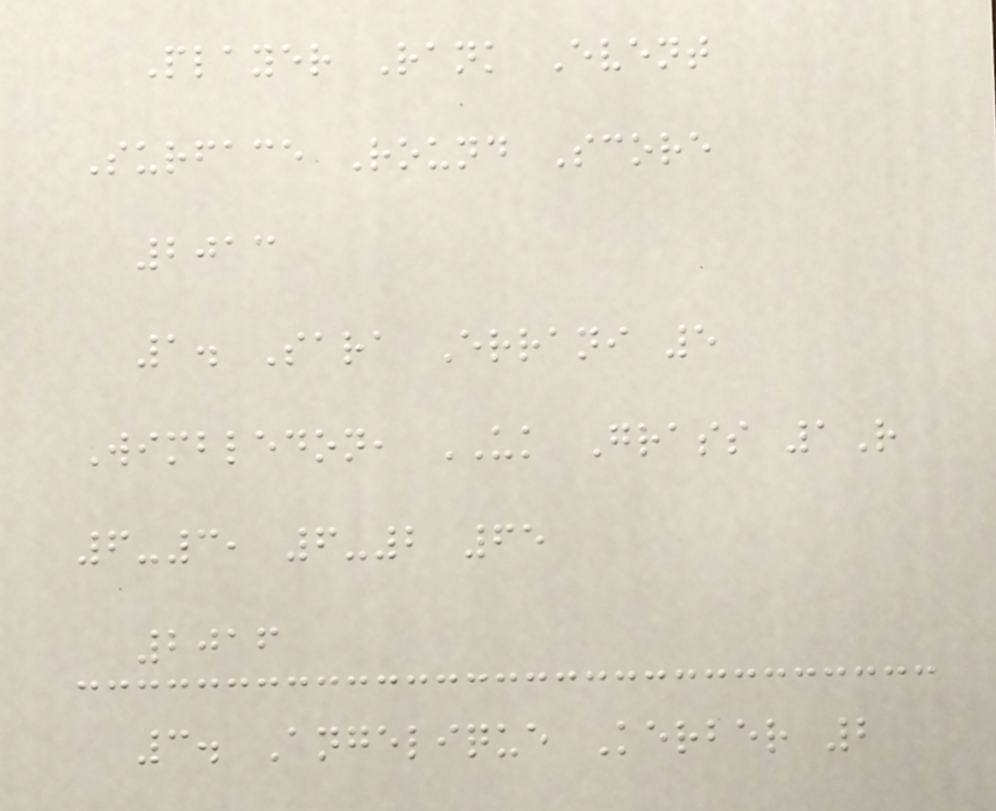Player Rank Event
Surface Round Score
2013
1. Sara Errani 5
Wimbledon, UK Grass 1R
6-3, 6-2 65
2016
3. Angelique Kerber 2
